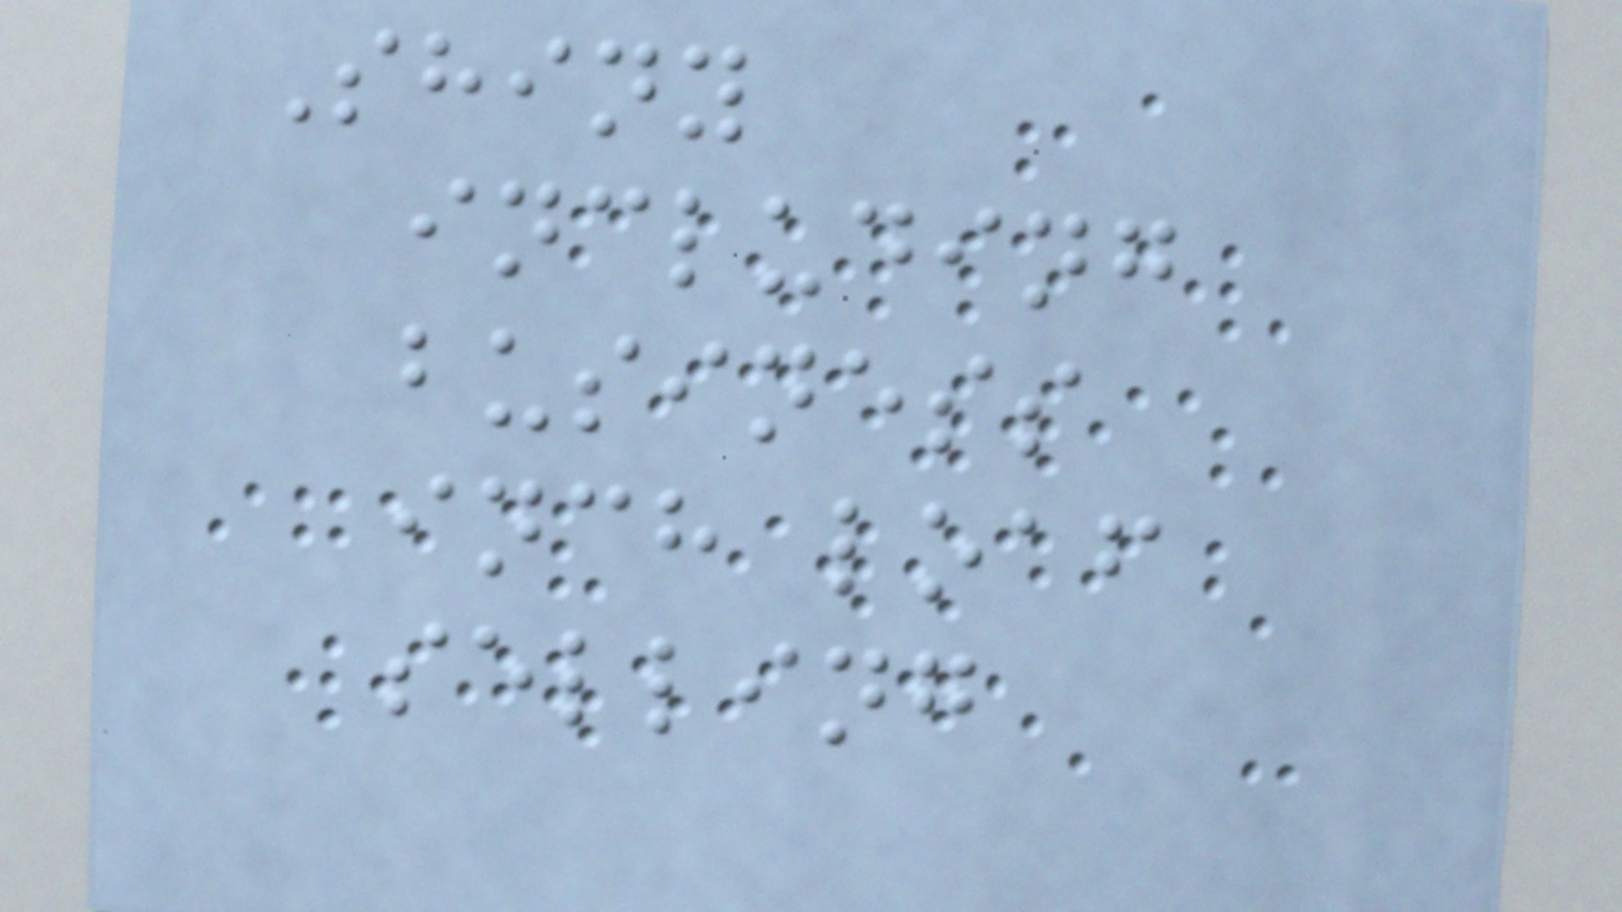Shiny
including
business
inch loaf
selling
